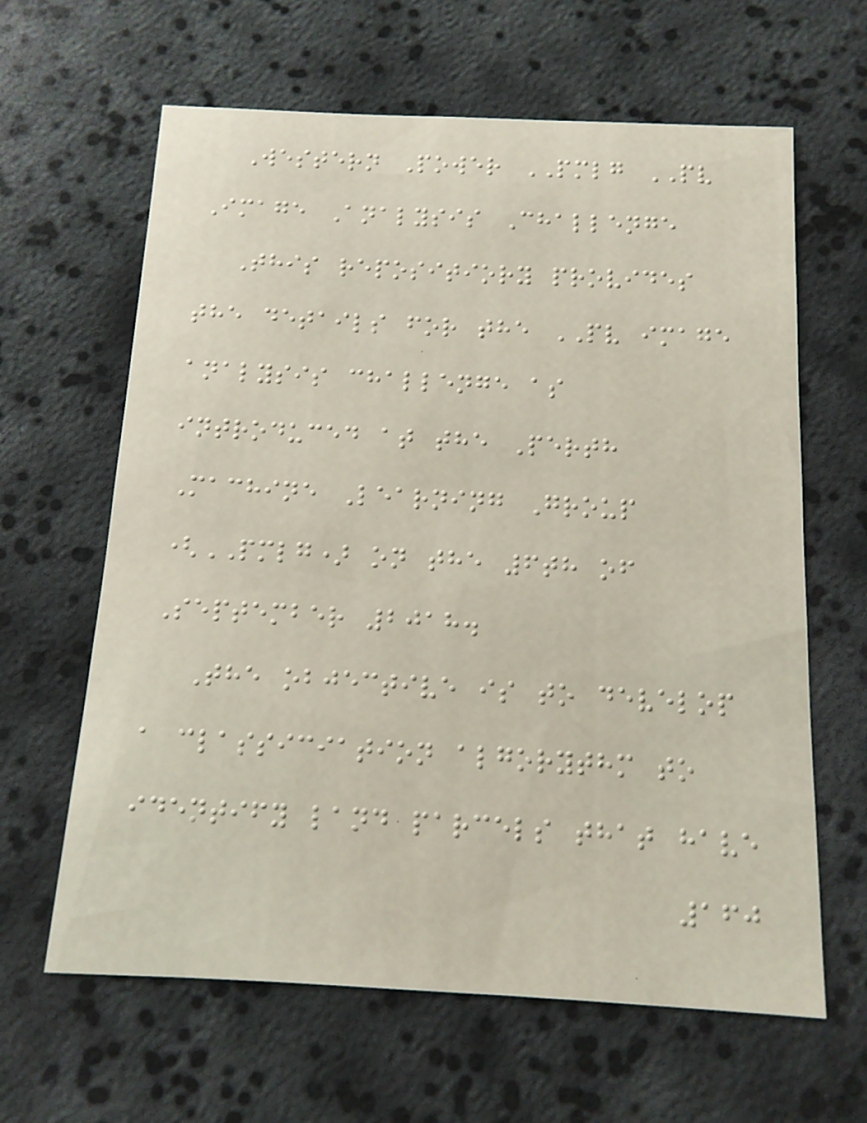Western Power PMLG PV
Image Analysis Challenge
This repositiory provides
the details for the PV image
analysis challenge as
introduced at the Perth
Machine Learning Group
(PMLG) on the 6th of
September 2018.
The objective is to develop
a classiciation algorythm to
identify land parcels that have
160
